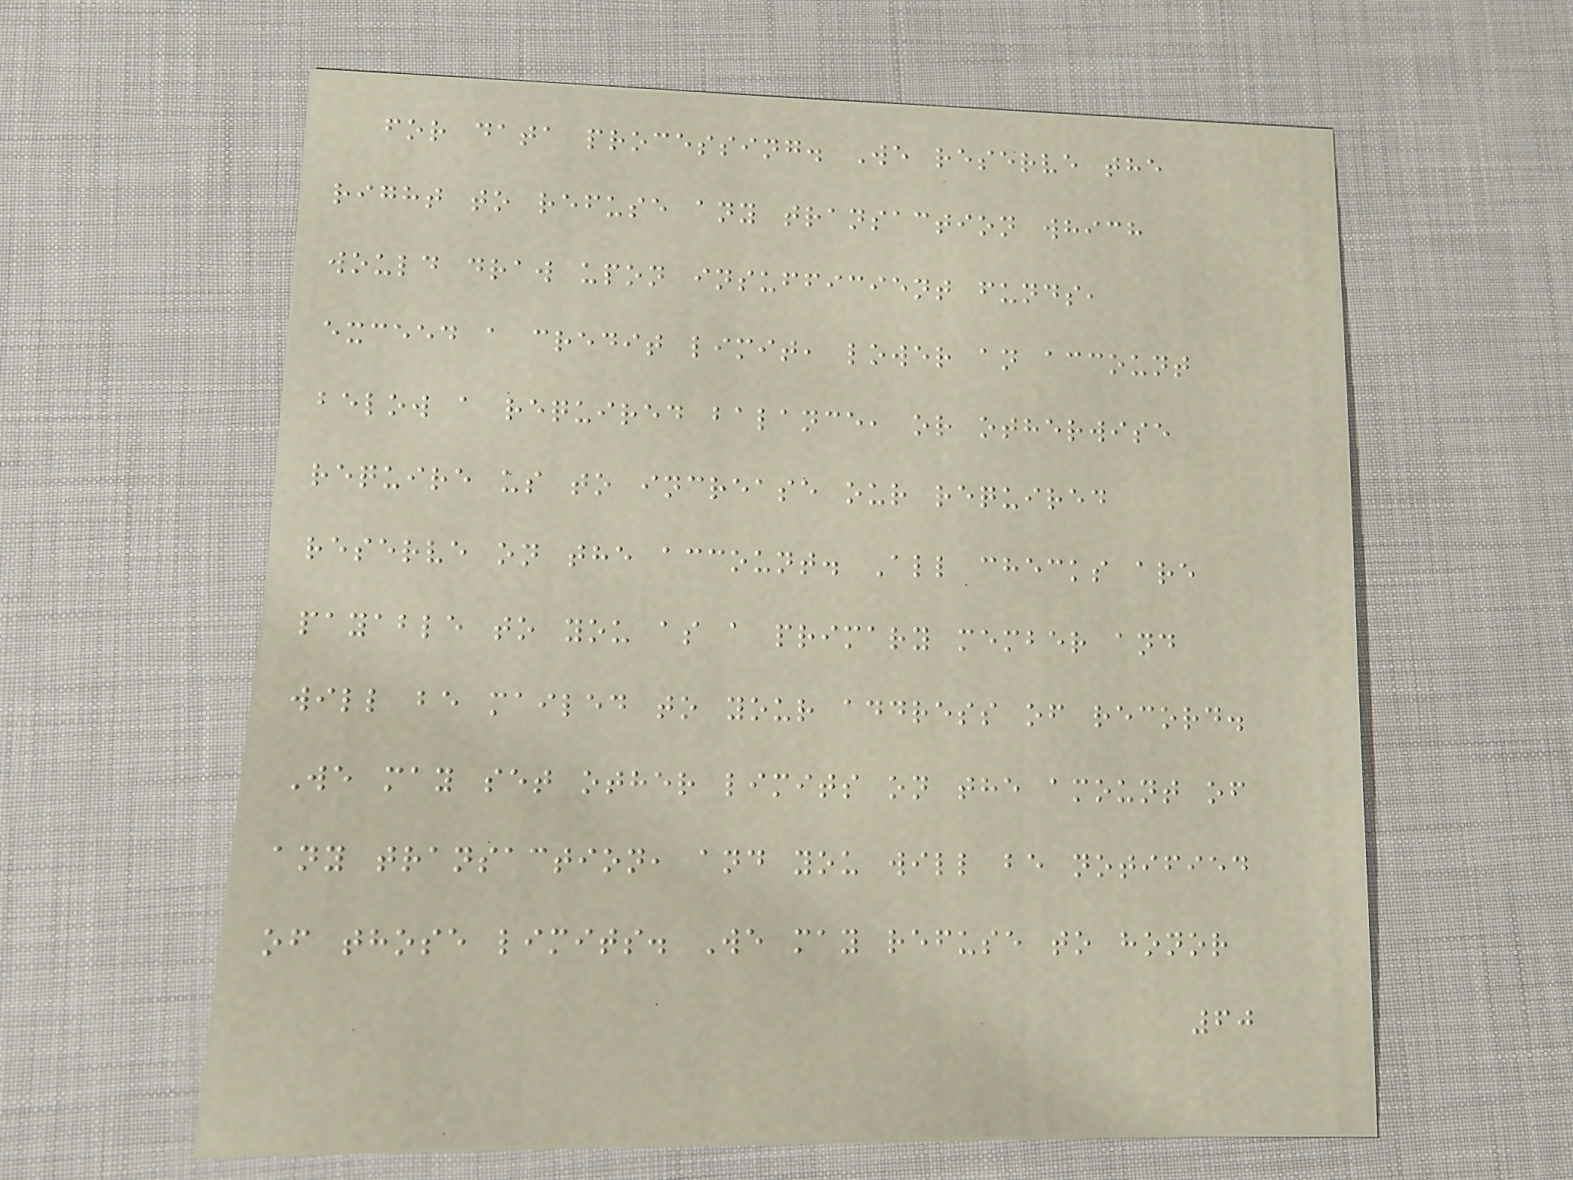for data processing. We reserve the
right to refuse any transaction which
would draw upon insufficient funds,
exceed a credit limit, lower an account
below a required balance, or otherwise
require us to increase our required
reserve on the account. All checks are
payable to you as a primary member and
will be mailed to your address of record.
We may set other limits on the amount of
any transaction, and you will be notified
of those limits. We may refuse to honor
60
